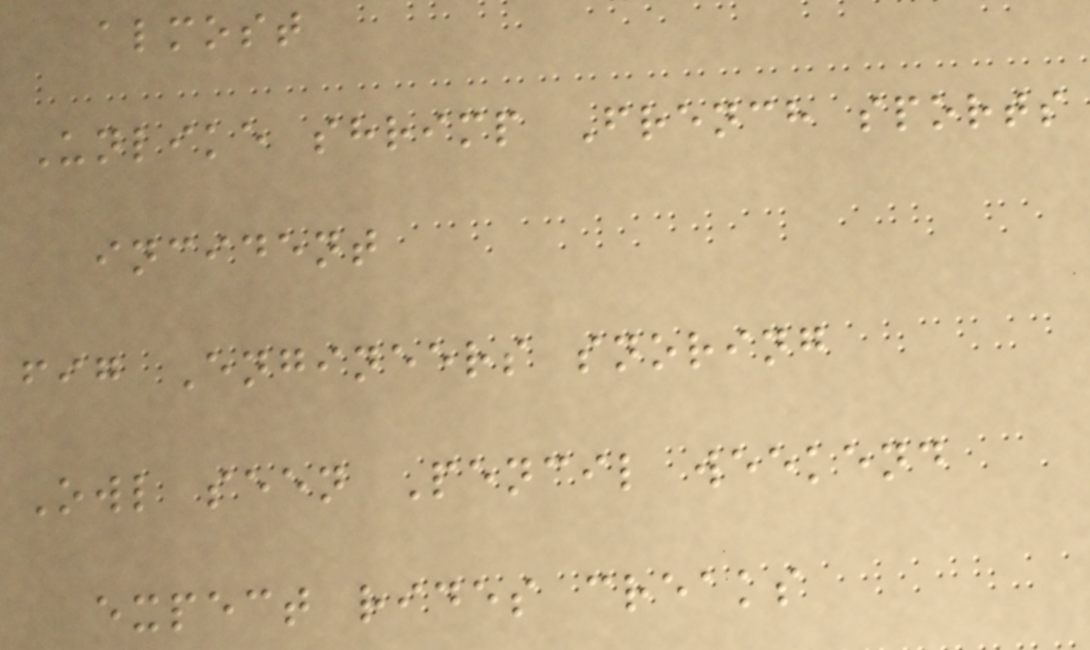almost
Unlike shrimp French sports
incident
fig Engineers snoring
Owl seen Pencil weekend
expect rides creaks
